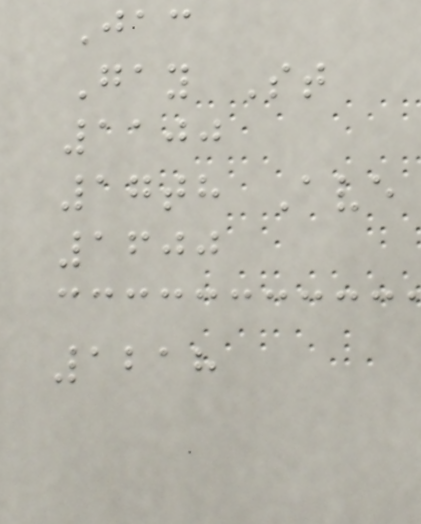Jac
Gay St
1100
17th Ave
1600
1218
